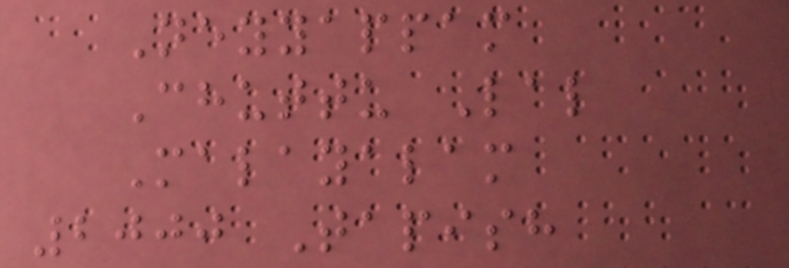Neyyappam
Chuttu Lal
Malayalam
2000 Tapish
